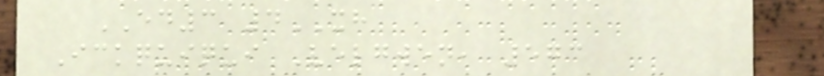ED3 4XH
Ickquiqui Velgwen, 573
